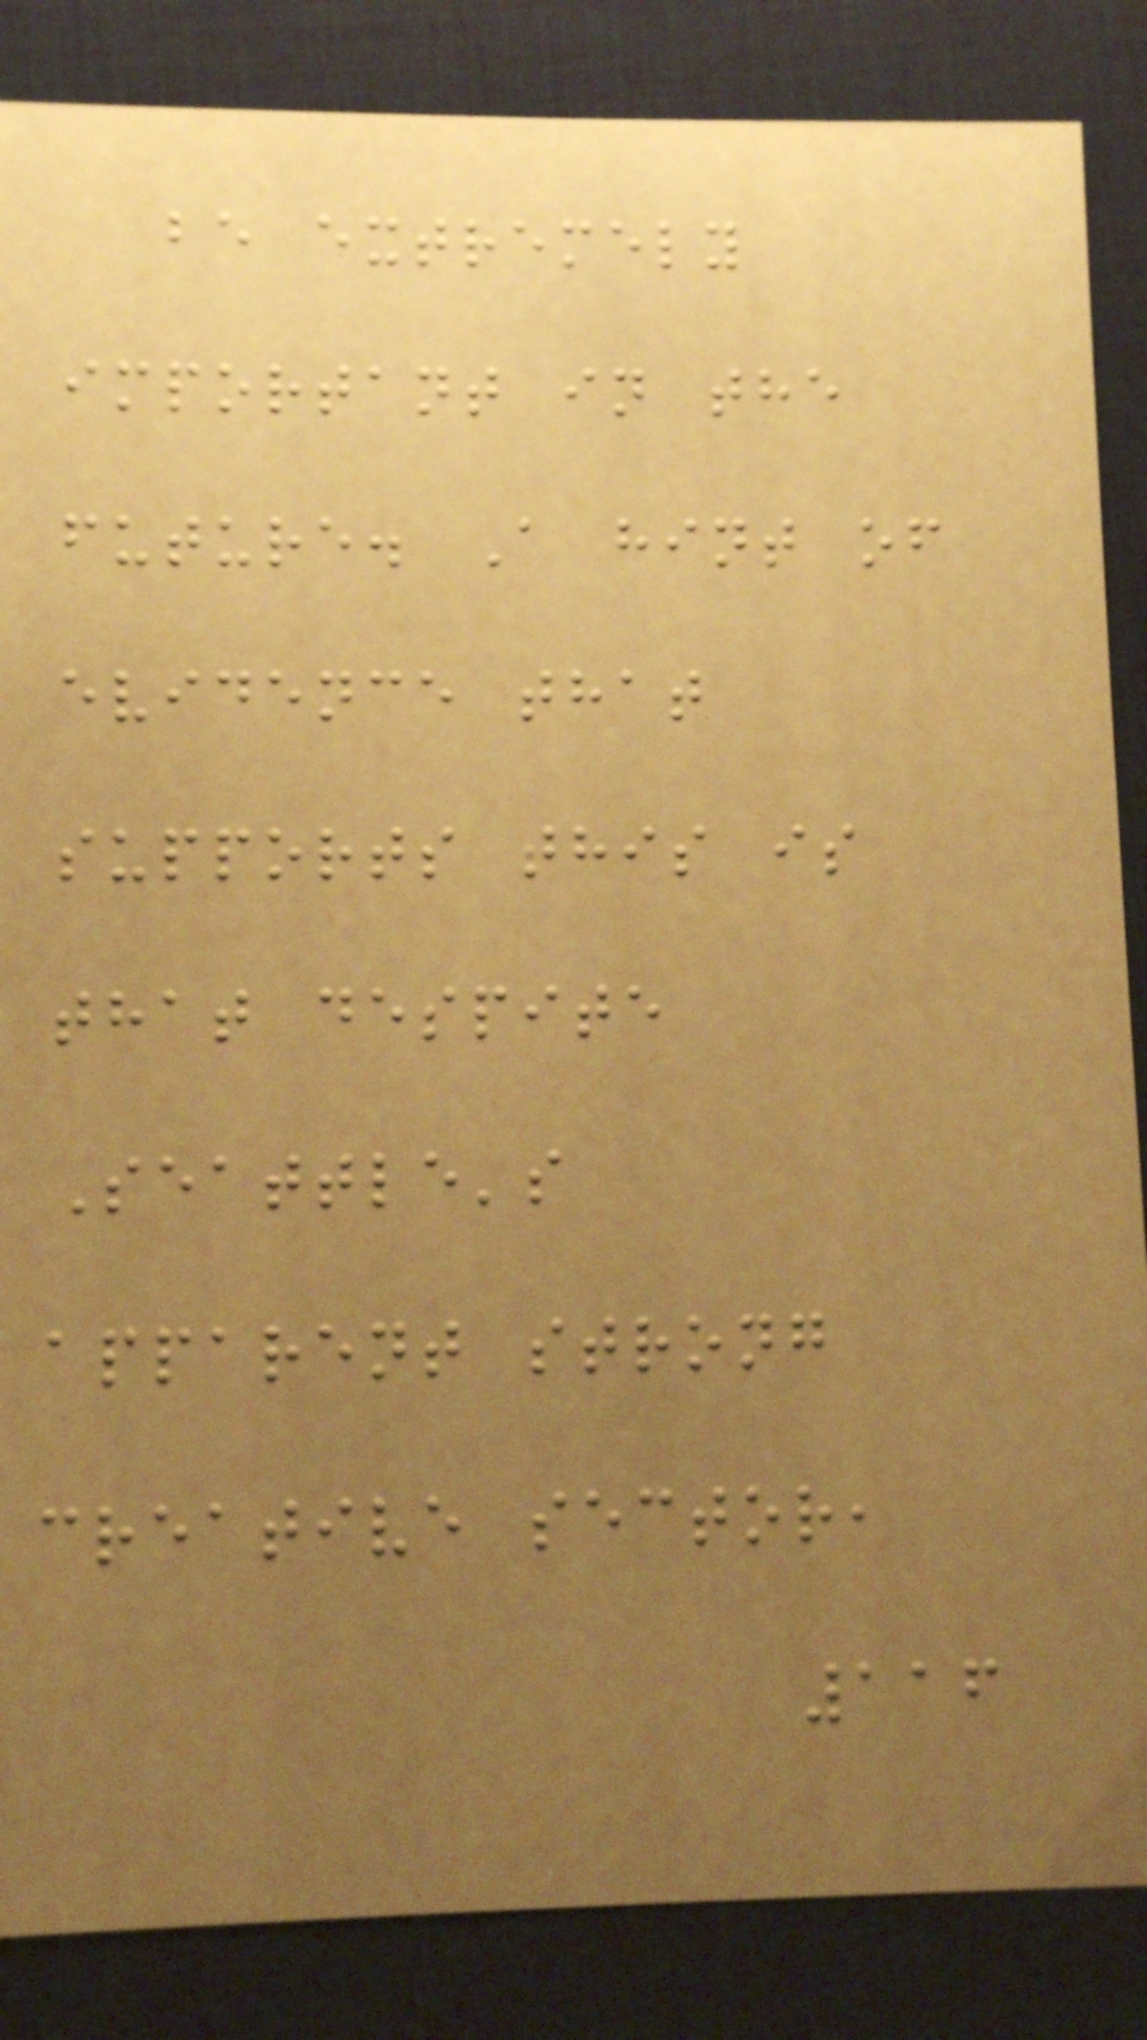be extremely
important in the
future. A hint of
evidence that
supports this is
that despite
Seattle's
apparent strong
creative sector,
116
